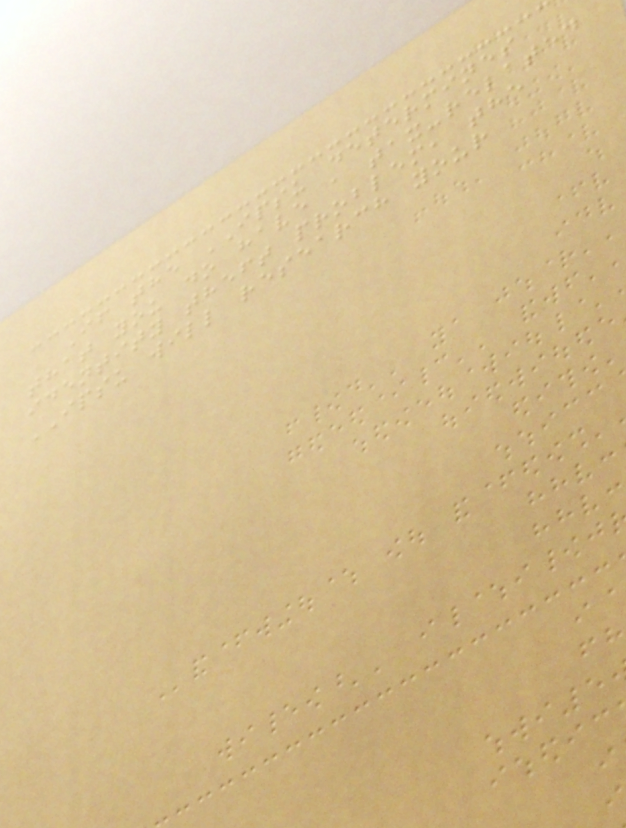If the IPSU determines
that you do have a tax-related
identity theft problem, the
IPSU will research your
